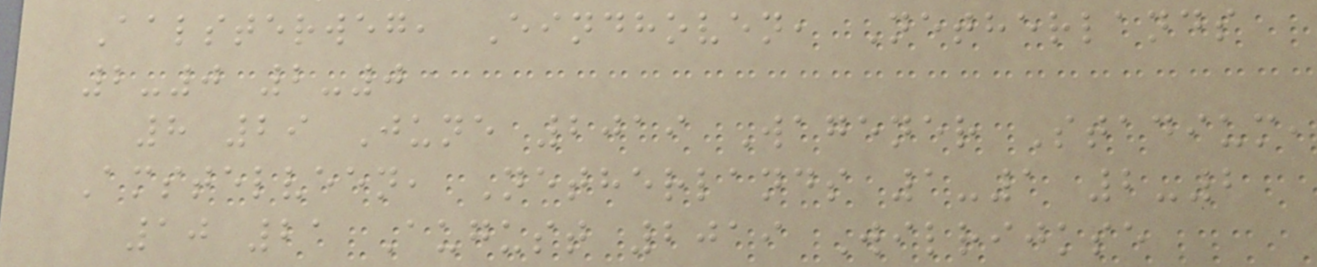Aalsterweg, Eindhoven, Netherlands
2-0 2-0
8 29 June 2019 Wagener Stadium,
Amstelveen, Netherlands 1-1 2-2
10 21 August 2019 Wilrijkse
